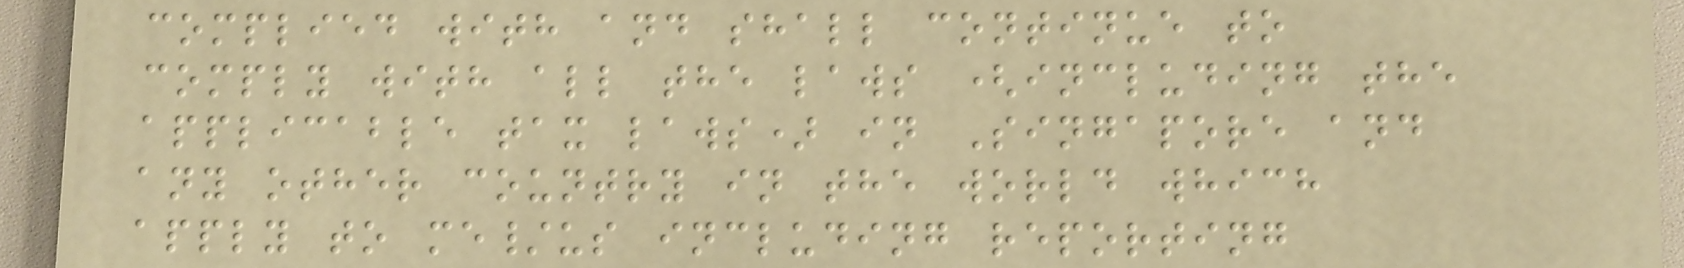complied with and shall continue to
comply with all the laws (including the
applicable tax laws) in Singapore and
any other country in the world which
apply to me/us including reporting
